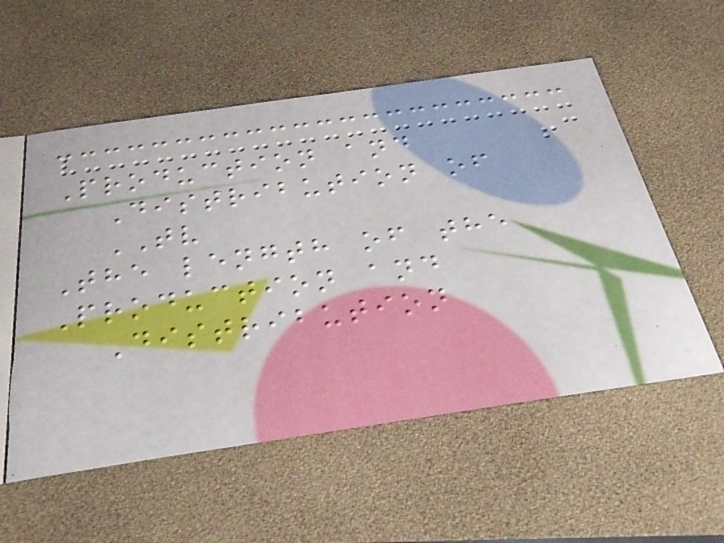Production and
Distribution of
TV
The length of the
Production and
Distribution
